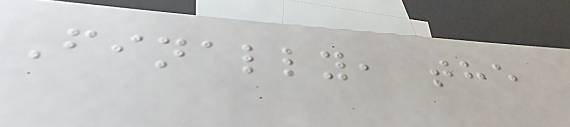Finally, the
